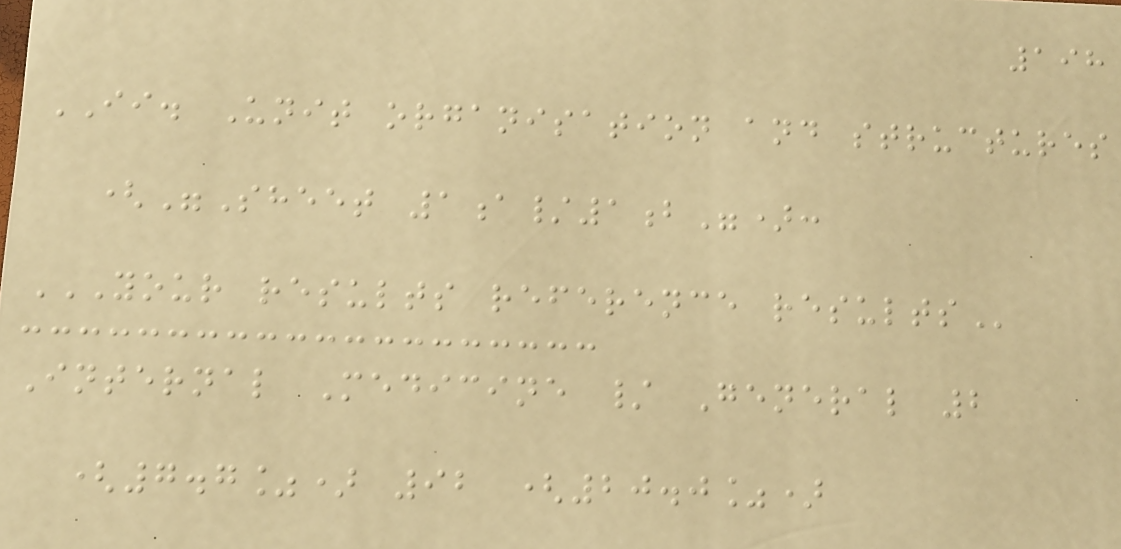198
II. Unit organisation and structures
("Sheet 1a/1b"):
YOUR RESULTS REFERENCE RESULTS
Internal Medicine / General 2
(7.7%) 92 (20.0%)
